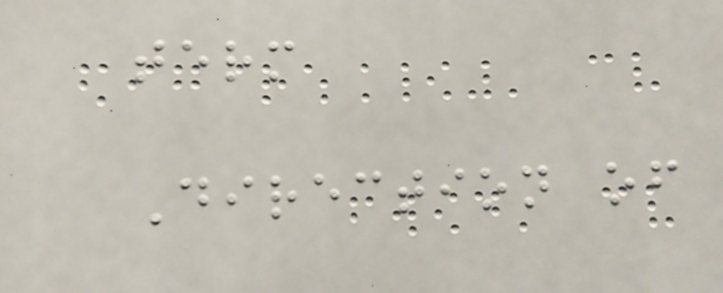term
Direction of
